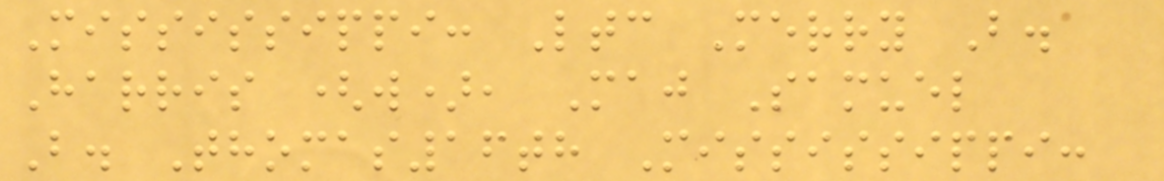Mississippi: Ltc Merry B.
Harris (w), Maj Samuel
B. Thomas16th Mississippi:
